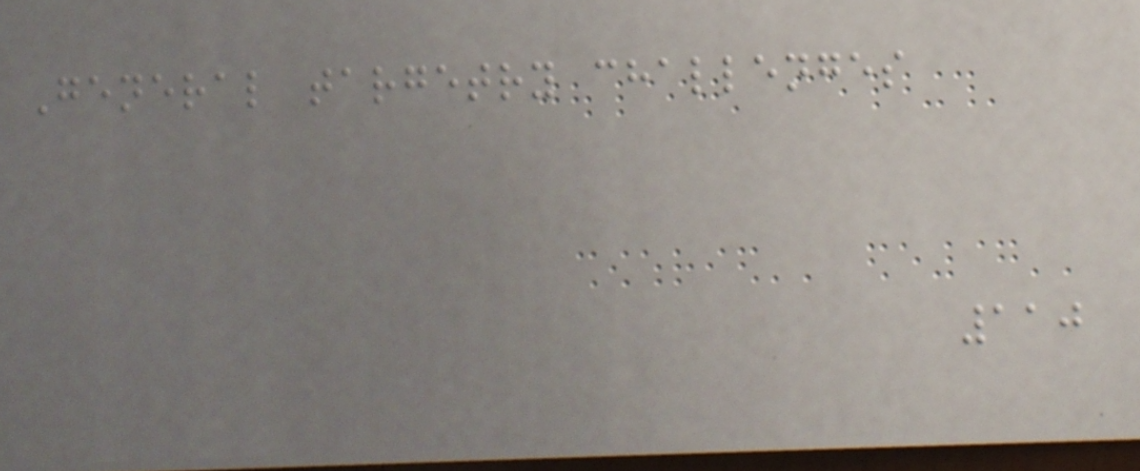General targetry challenges
110
